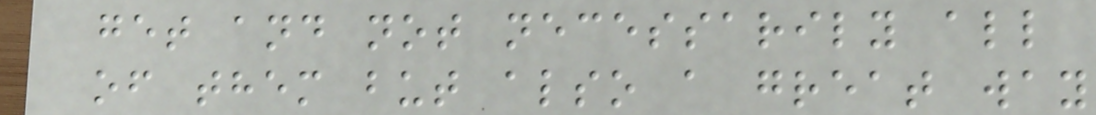get and not necessarily all
of them but also a great way
